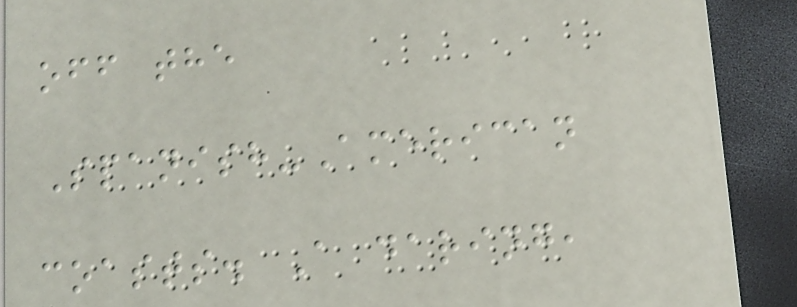off the
Spanish-American
coasts. A daring,
